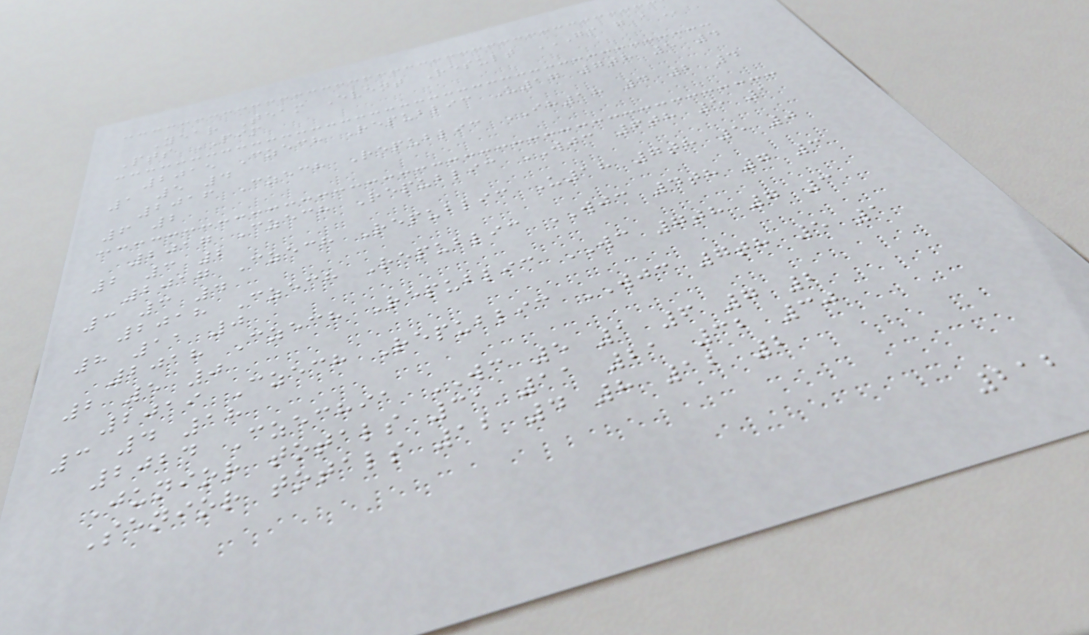Year Team Event Result GP G A
Pts PIM
2015 Czech Republic U17 7th 5 4
1 5 4
2016 Czech Republic IH18 4 2 4
6 2
2017 Czech Republic WJC 6th 5 1
2 3 2
2017 Czech Republic U18 7th 5 0
3 3 4
2018 Czech Republic WJC 4th 7 3
8 11 0
2018 Czech Republic WC 7th 7 3
2 5 0
2019 Czech Republic WJC 7th 5 1
3 4 18
2024 Czechia WC 5 1 6 7 2
Junior totals 31 11 21 32 30
Senior totals 12 4 8 12 2
212
